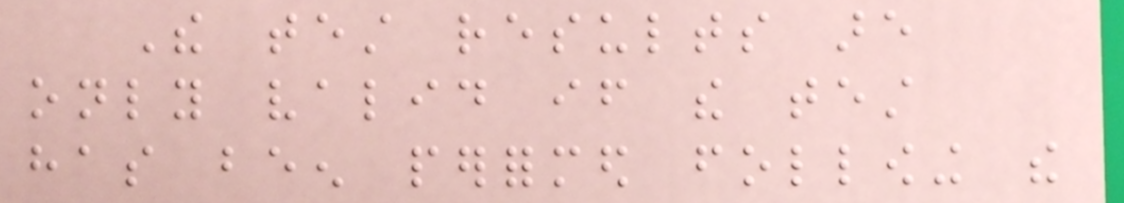The test results are
only valid if the test
has been performed following the
